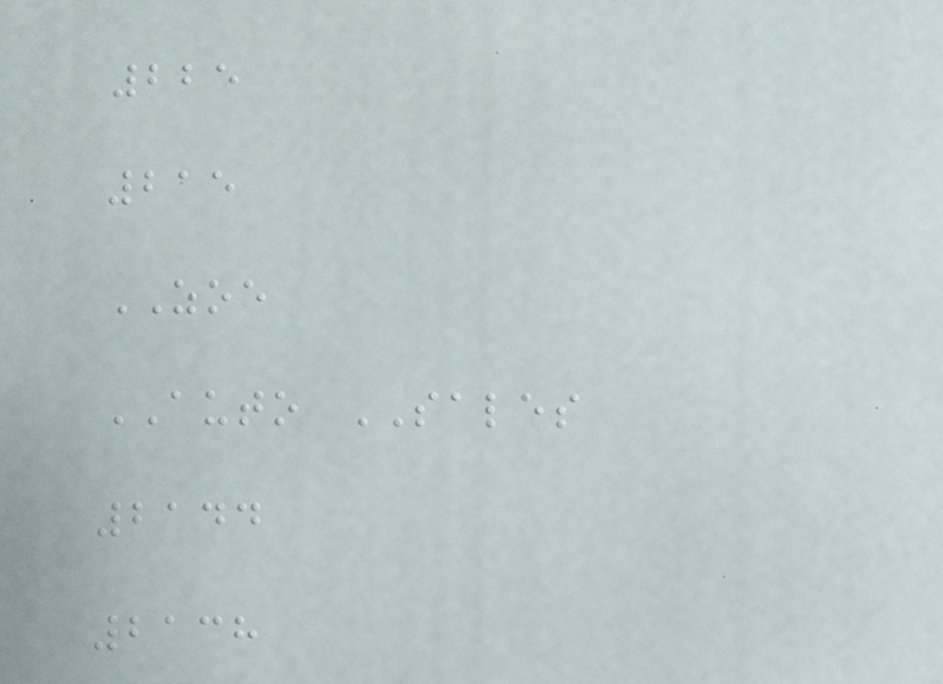225
215
ZOE
AUTO SALES
2144
2138
